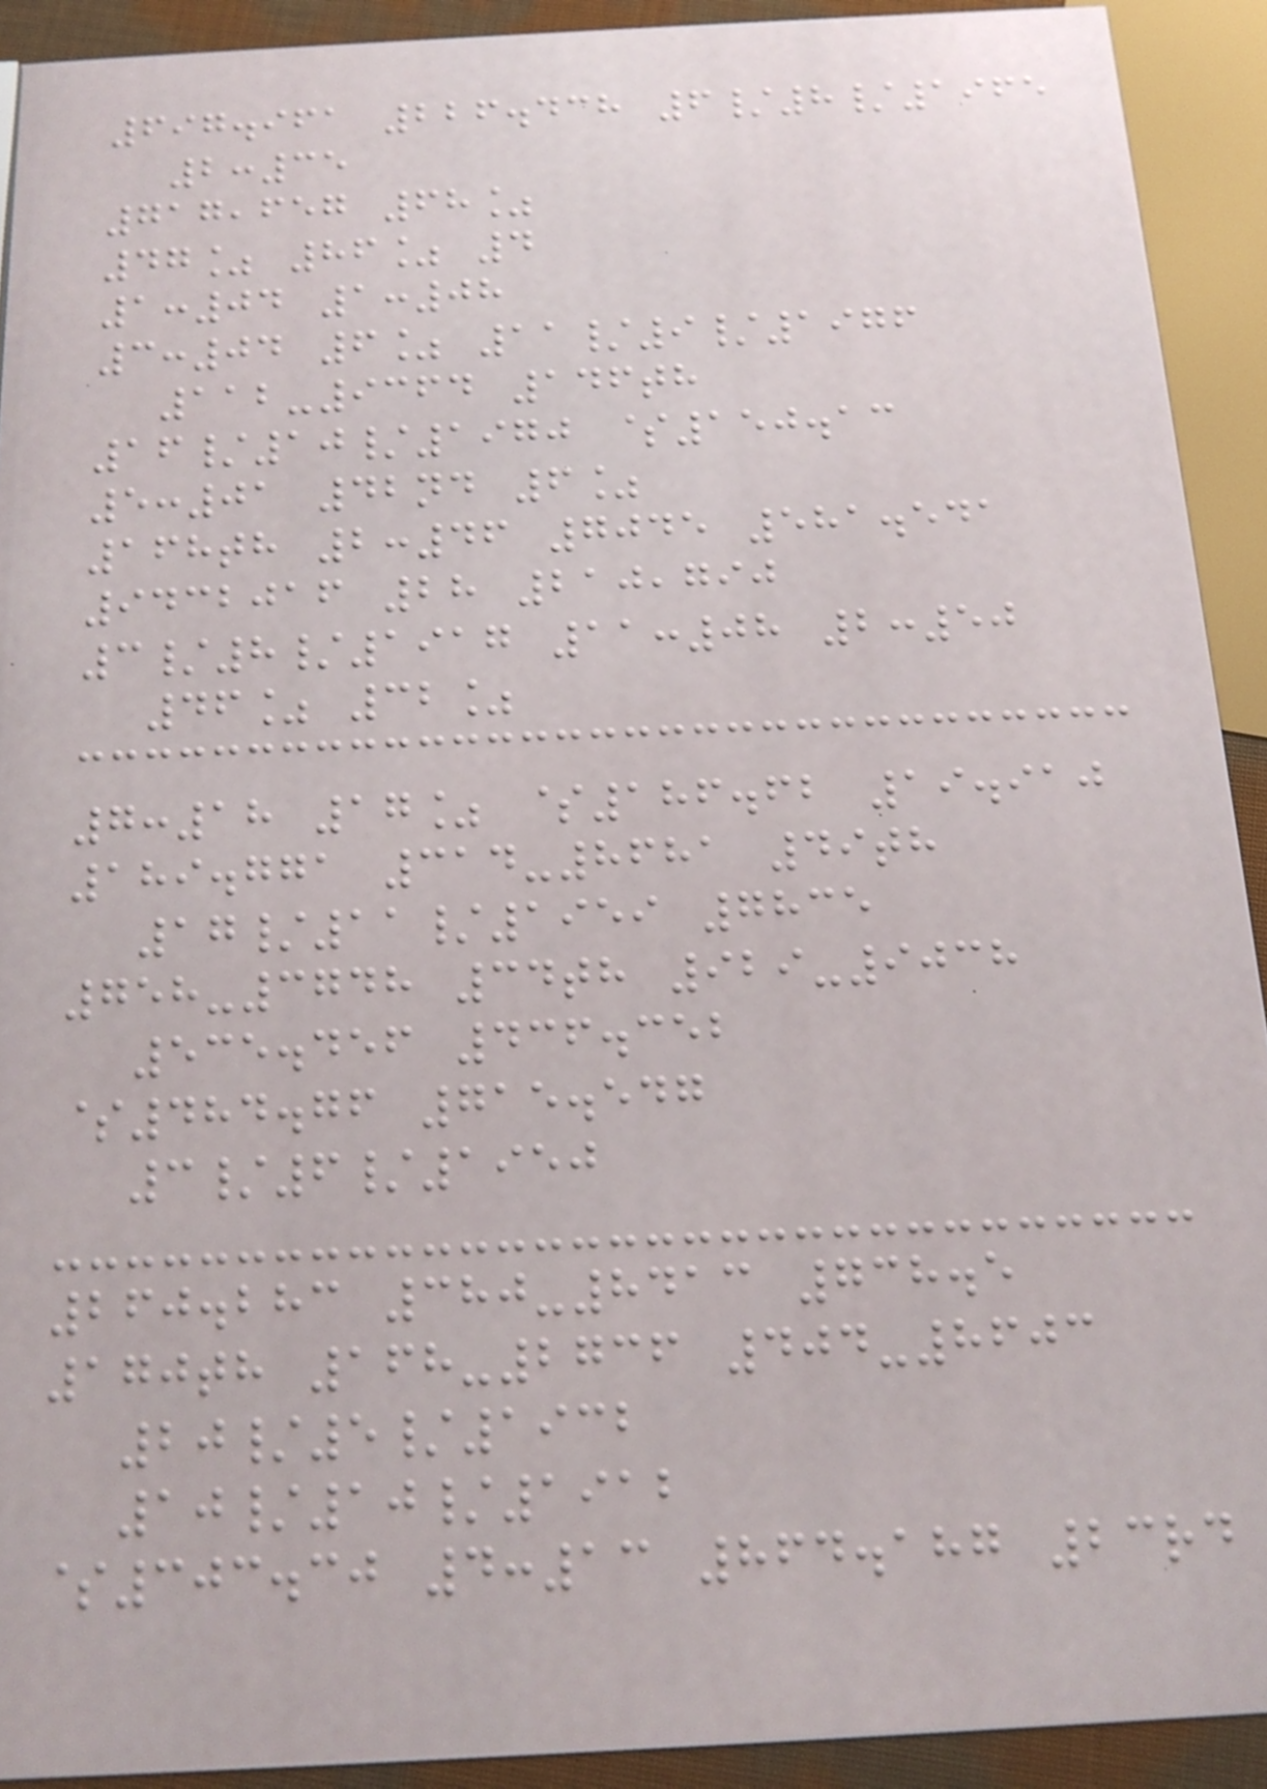697.961 226.438 6/8/1965
2:35
717,657 68%
47% 86% 4
1:04 1:08
3:04 6% 11/9/1976
112-9364 146th
16/10/1970 $150.13
5:01 42nd 6%
168th 2:46 7045 581.541
9432016 28 210,790
3/8/1917 11:08 2:50
46% 32%
7:18 17% $186.62 19.910
189.771 314-8681 49th
17/11/1959 7835
758-3748 34th 929-9038
535.456 436.352
$484.76 715.547
3/6/1950
260.283 380-8413 738.5
170th 168-2736 404-8603
20/5/1932
10/10/1912
$303.30 4:13 864.187 23rd
